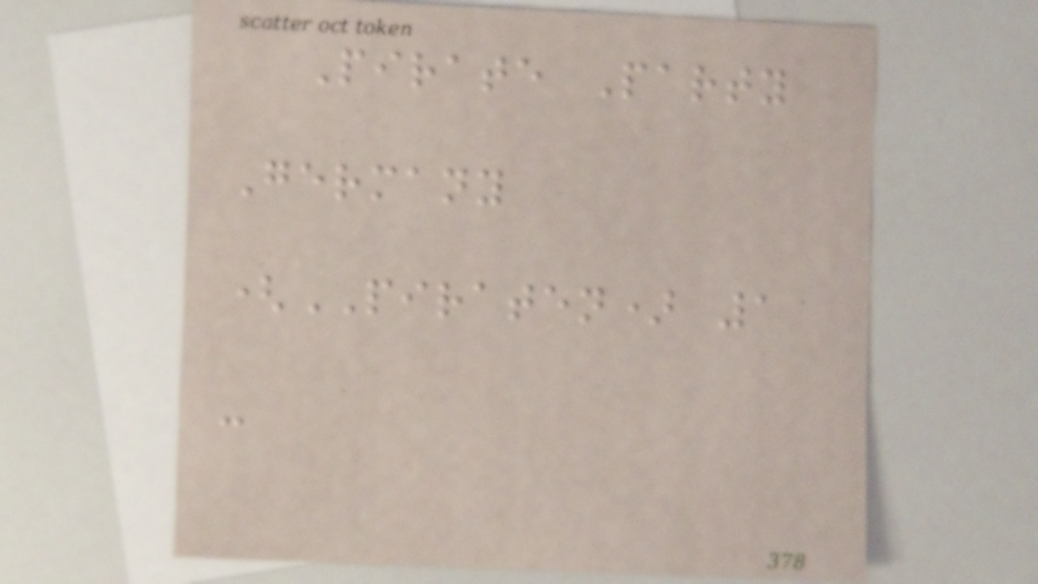Pirate Party
Germany
(PIRATEN) 1
-
